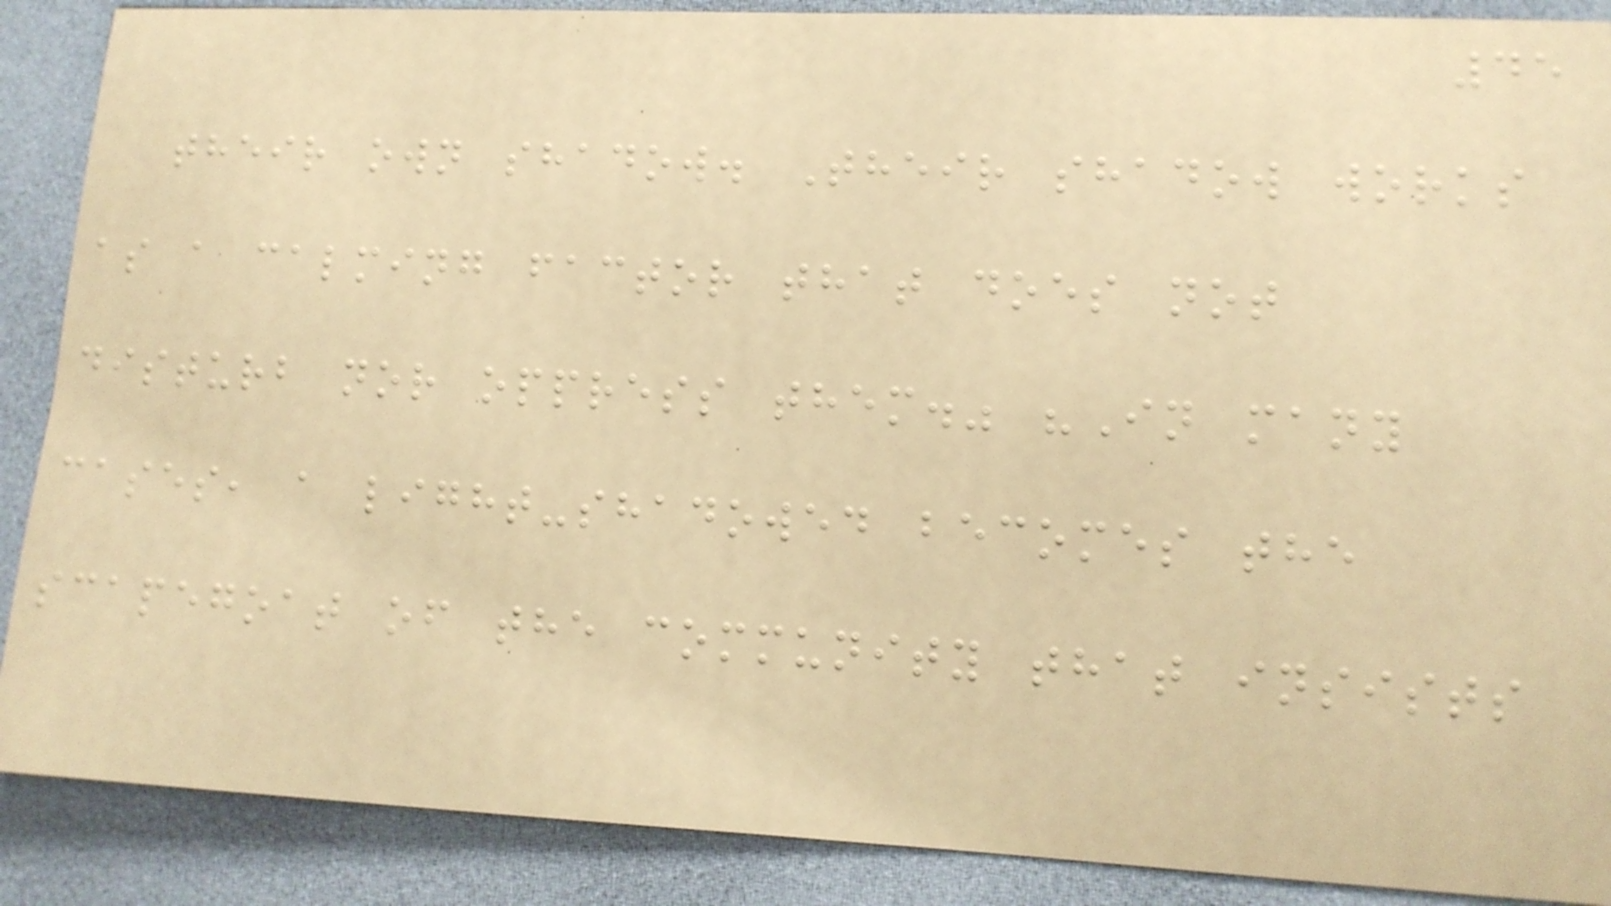45
their own shadow. Their shadow works
as a calming factor that does not
disturb nor oppress them." "In many
cases, a light-shadowed becomes the
scapegoat of the community that insists
